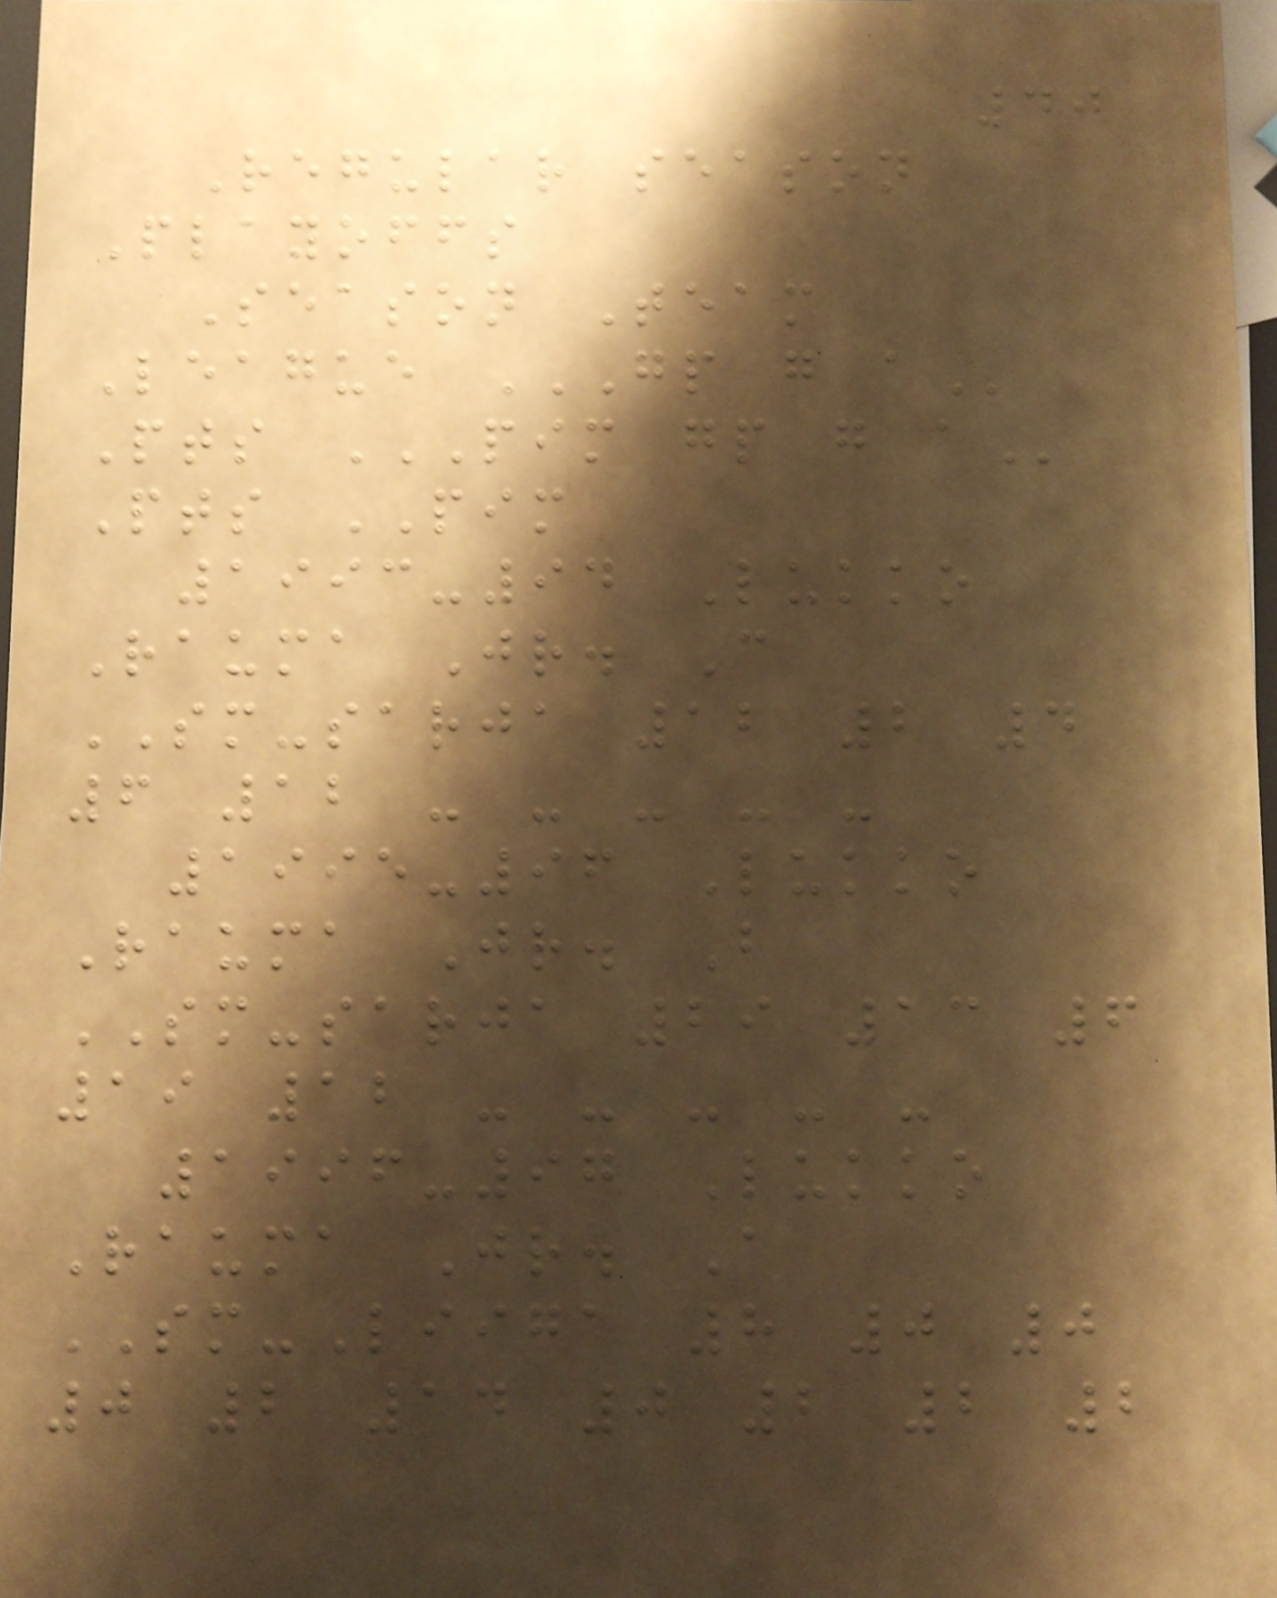40
Regular season
Playoffs
Season Team
League GP G A
Pts PIM GP G A
Pts PIM
1993-94 Lukko
Rauma Jr. C
SM-sarja 12 2 4
6 12 - - - - -
1995-96 Lukko
Rauma Jr. B
SM-sarja 29 13 6
19 12 - - - - -
1996-97 Lukko
Rauma Jr. A
SM-Liiga 8 0 0
0 2 14 0 2 2 2
